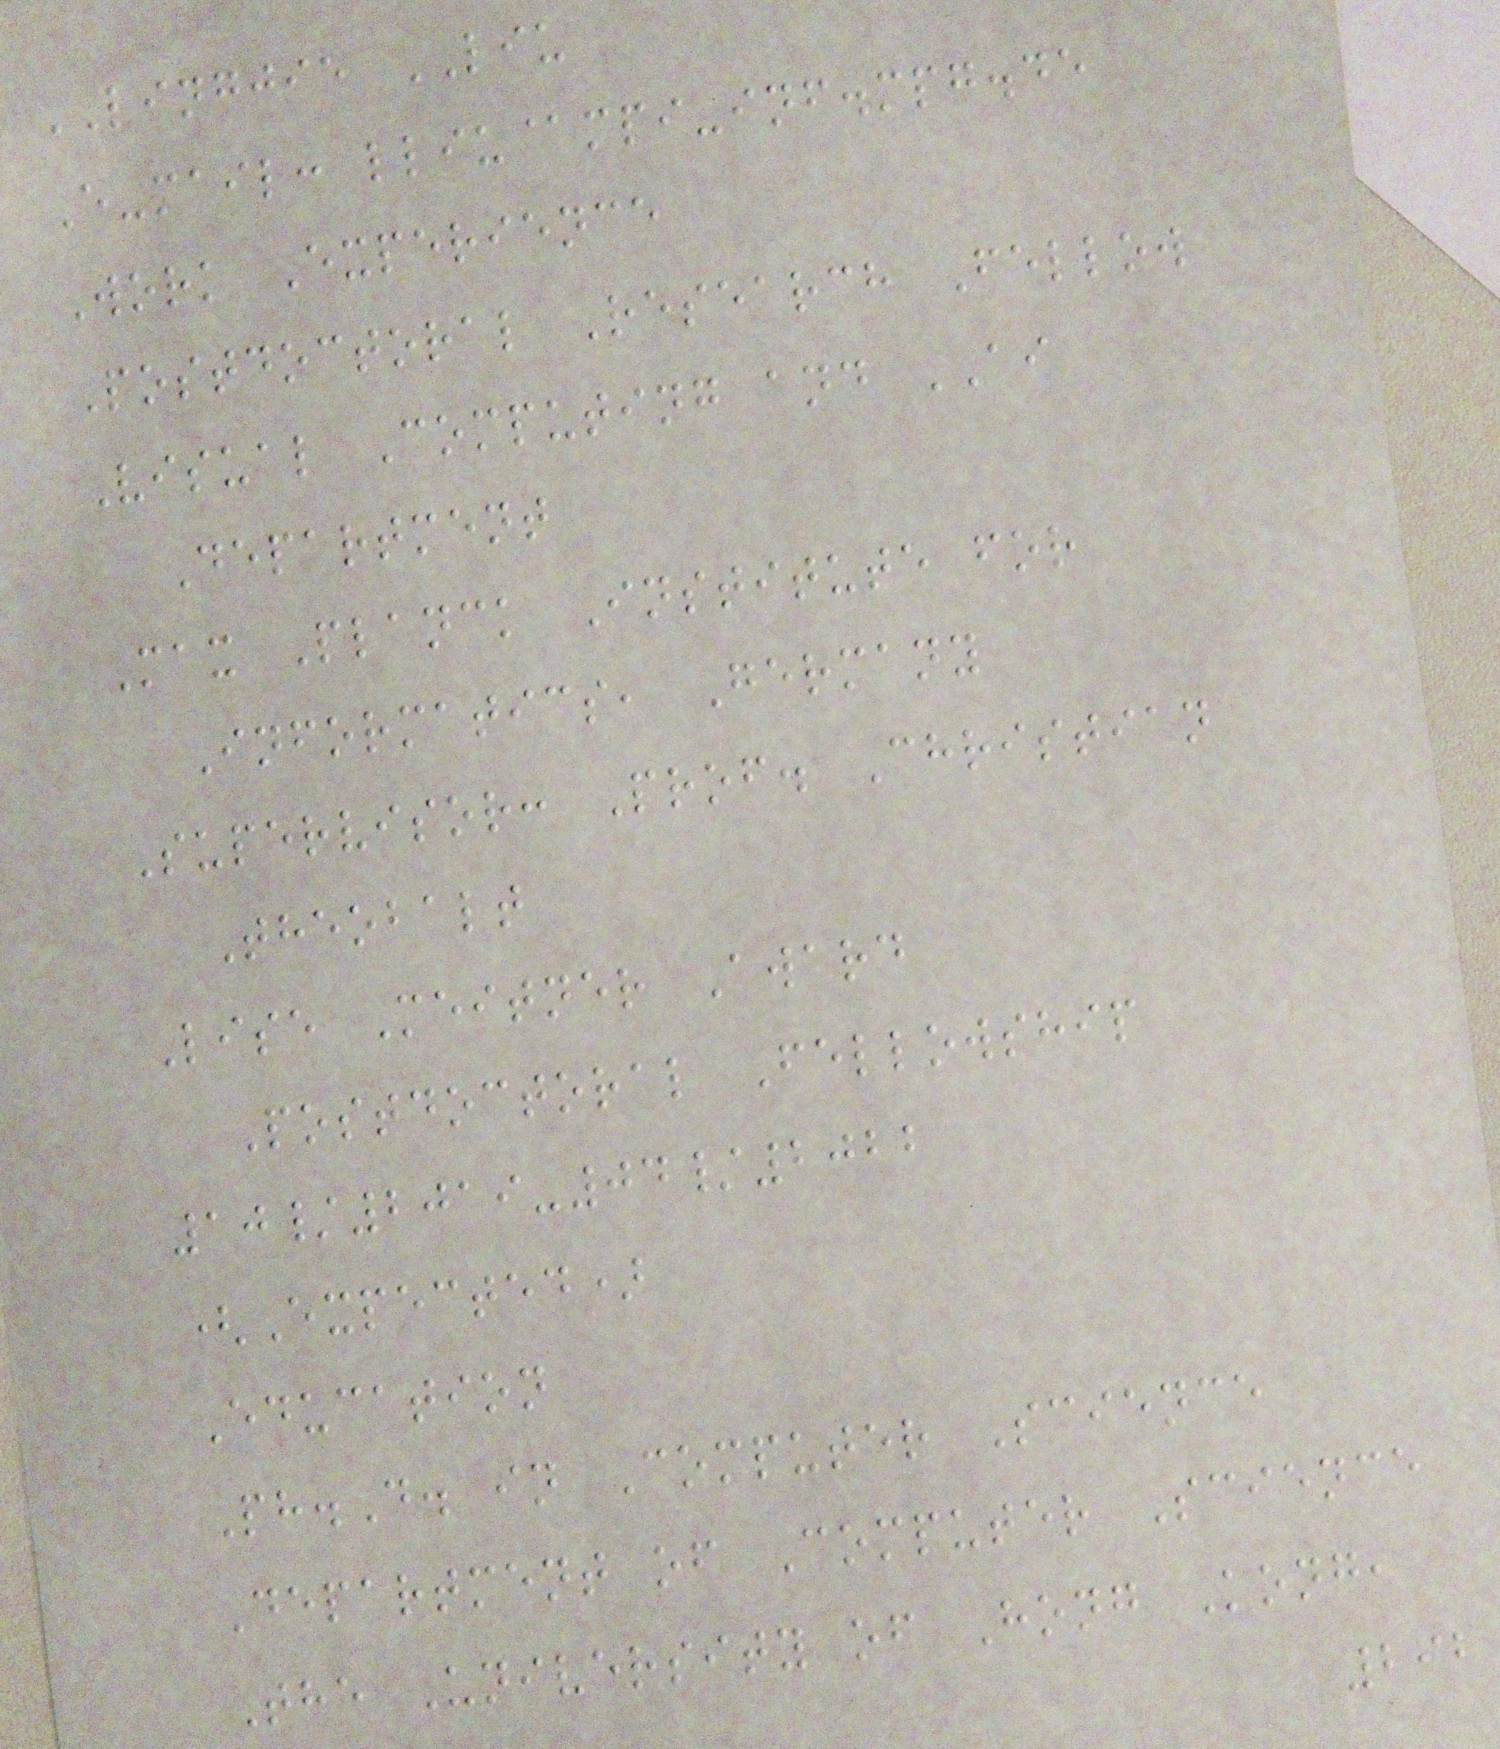LINGJIE LIU
E-mail: lliu@mpi-inf.mpg.de
Work Experience
Postdoctoral Research Fellow
Visual Computing and AI
Department
Max Planck Institute for
Informatics, Germany
Supervisor: Prof. Christian
Theobalt
Lise Meitner Award
Postdoctoral Fellowship
10/2019-04/2022
(Expected)
Education
Ph.D. in Computer Science
Department of Computer Science
The University of Hong Kong,
292
